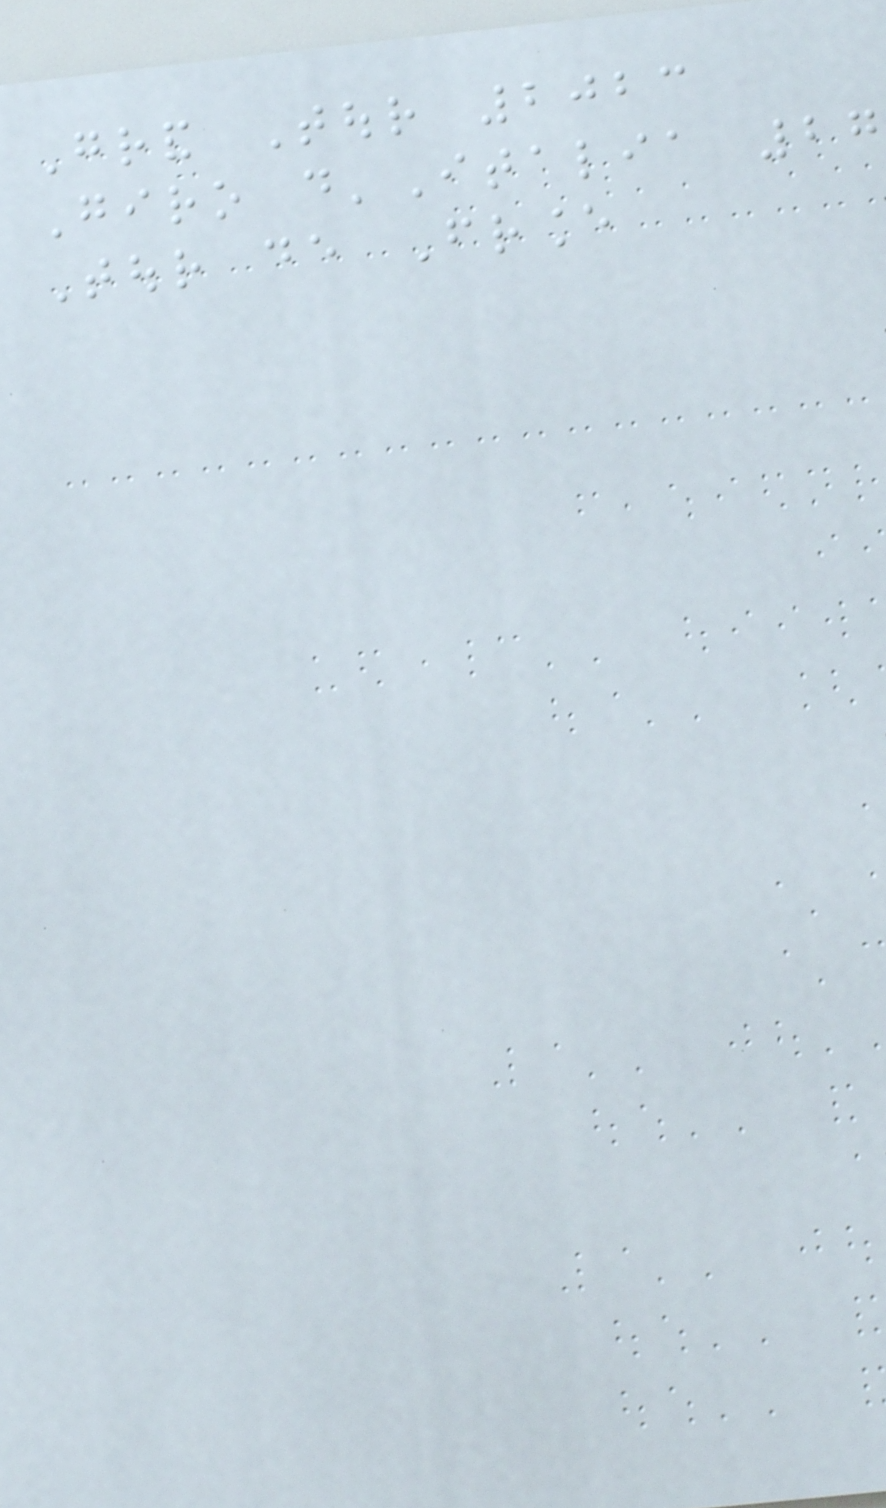Grand Tour 2023
Giro d'Italia 27
Tour de France
